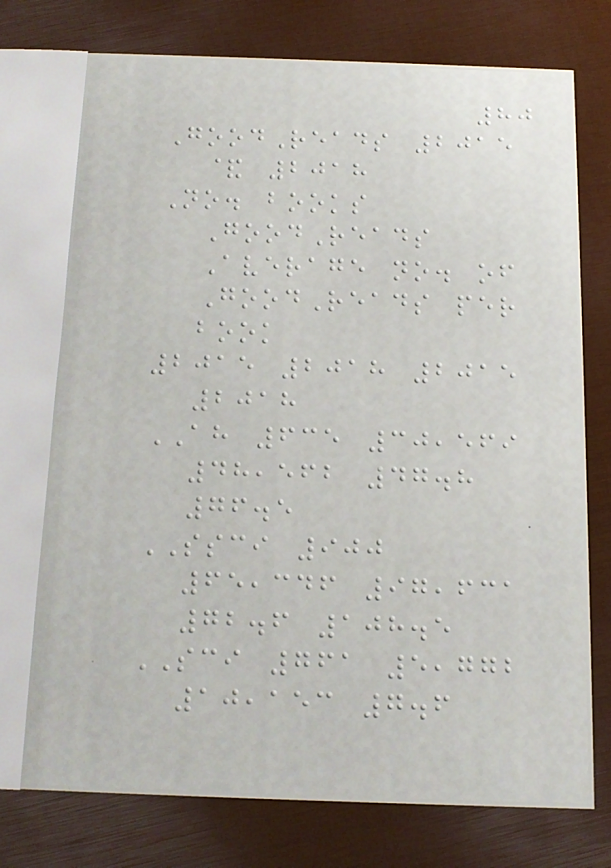80
GoodReads 2015
& 2018
No. books
GoodReads
Average no. of
GoodReads per
book
2015 2018 2015
2018
AH 635 30,569
48,562 47.8
76.5
SSCI 900
65,346 97,631
72.6 108.5
SCI 761 5,772
10,153 7.6
